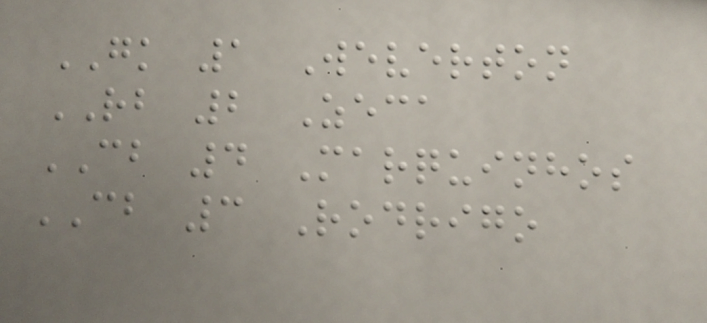GK 1 Weverton
RB 2 Zeca
CB 4 Marquinhos
CB 3 Rodrigo
